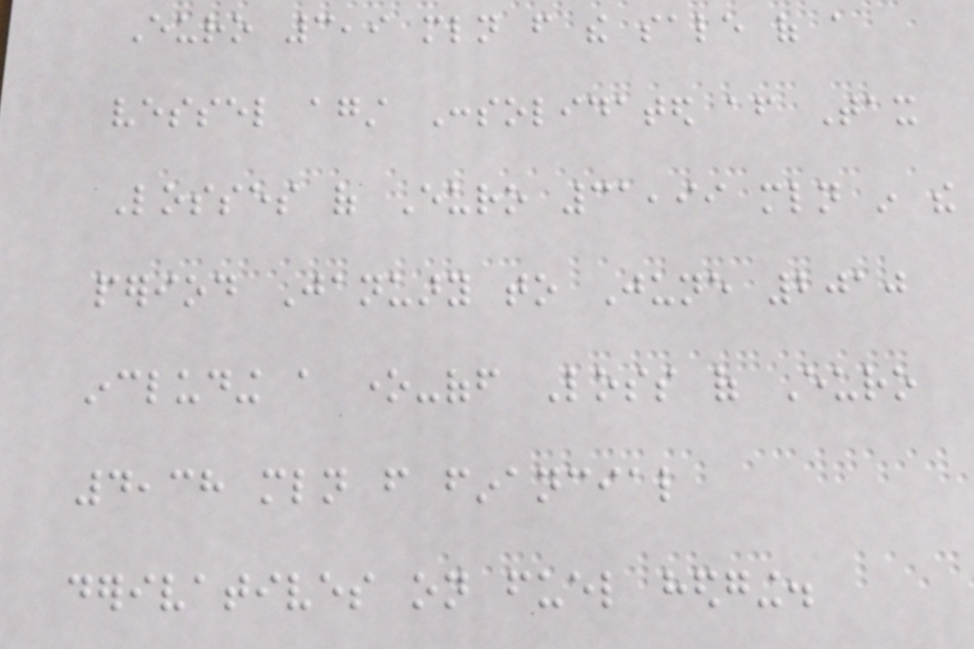Euro 3,9 mln from the sale of a
vessel against Consolidated after Tax
Losses of Euro 31,99 mln in the
period January to June 2010
including a one-off Loss of Euro
4,38 mln from financial
derivatives on fuel hedging.
